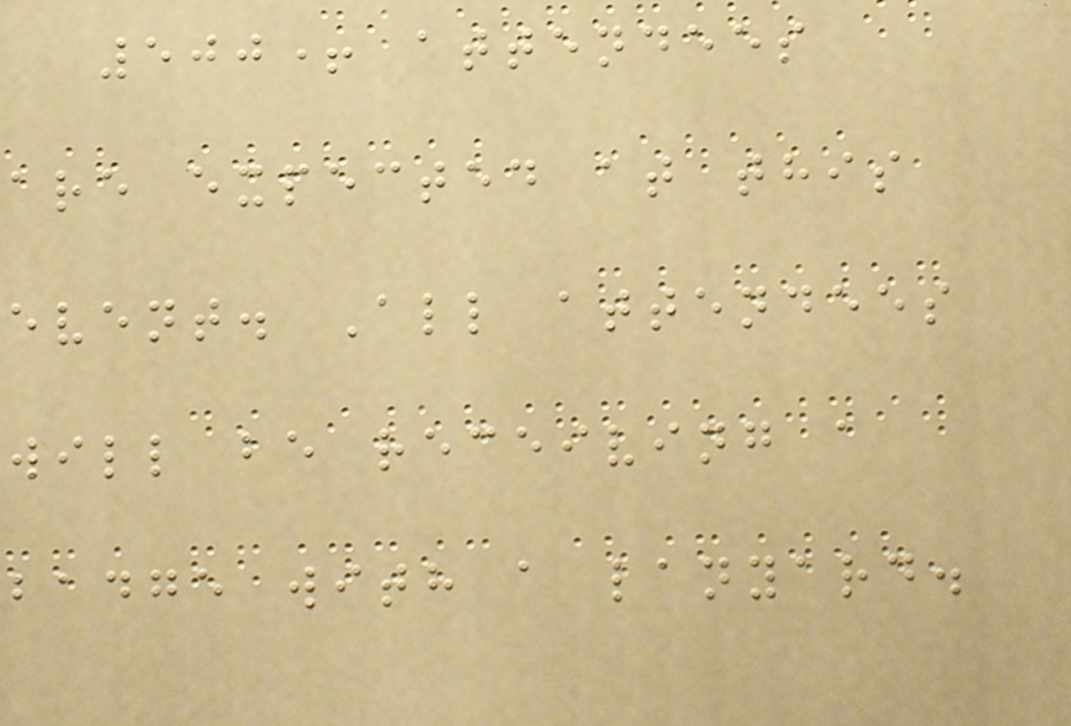500+ attendees
are expected at this
event. All attendees
will be receiving a
badge with a lanyard.
